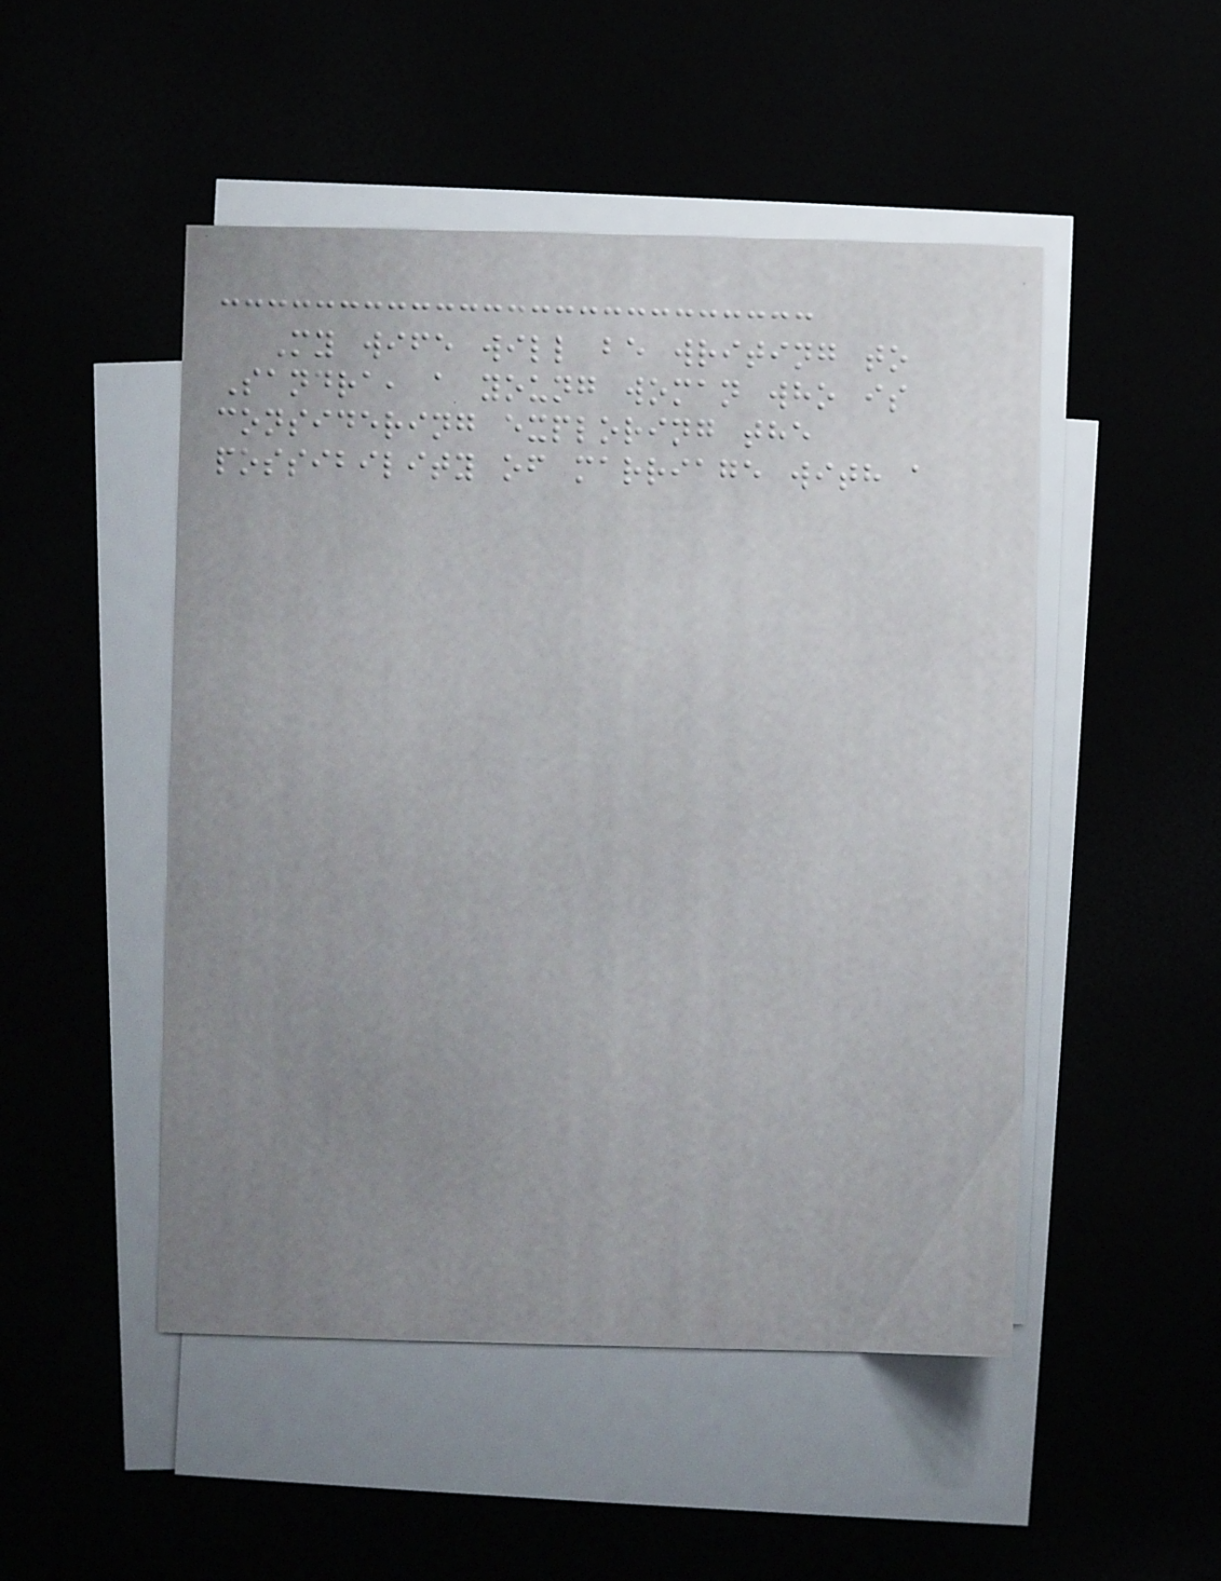My wife will be writing to
Sandra, a young woman who is
considering exploring the
possibility of marriage with a
